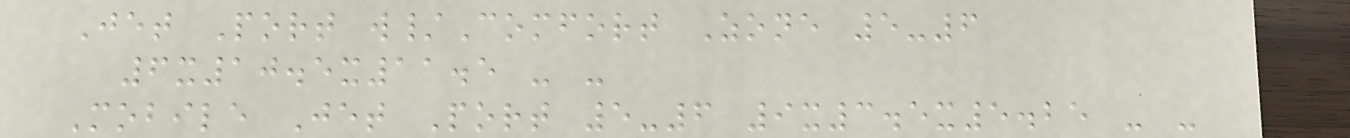Jet Port w/Comfort Zone 5-6
6x10.5x11.5 - -
Mobile Jet Port 5-6 9x3.5x5.25 - -
